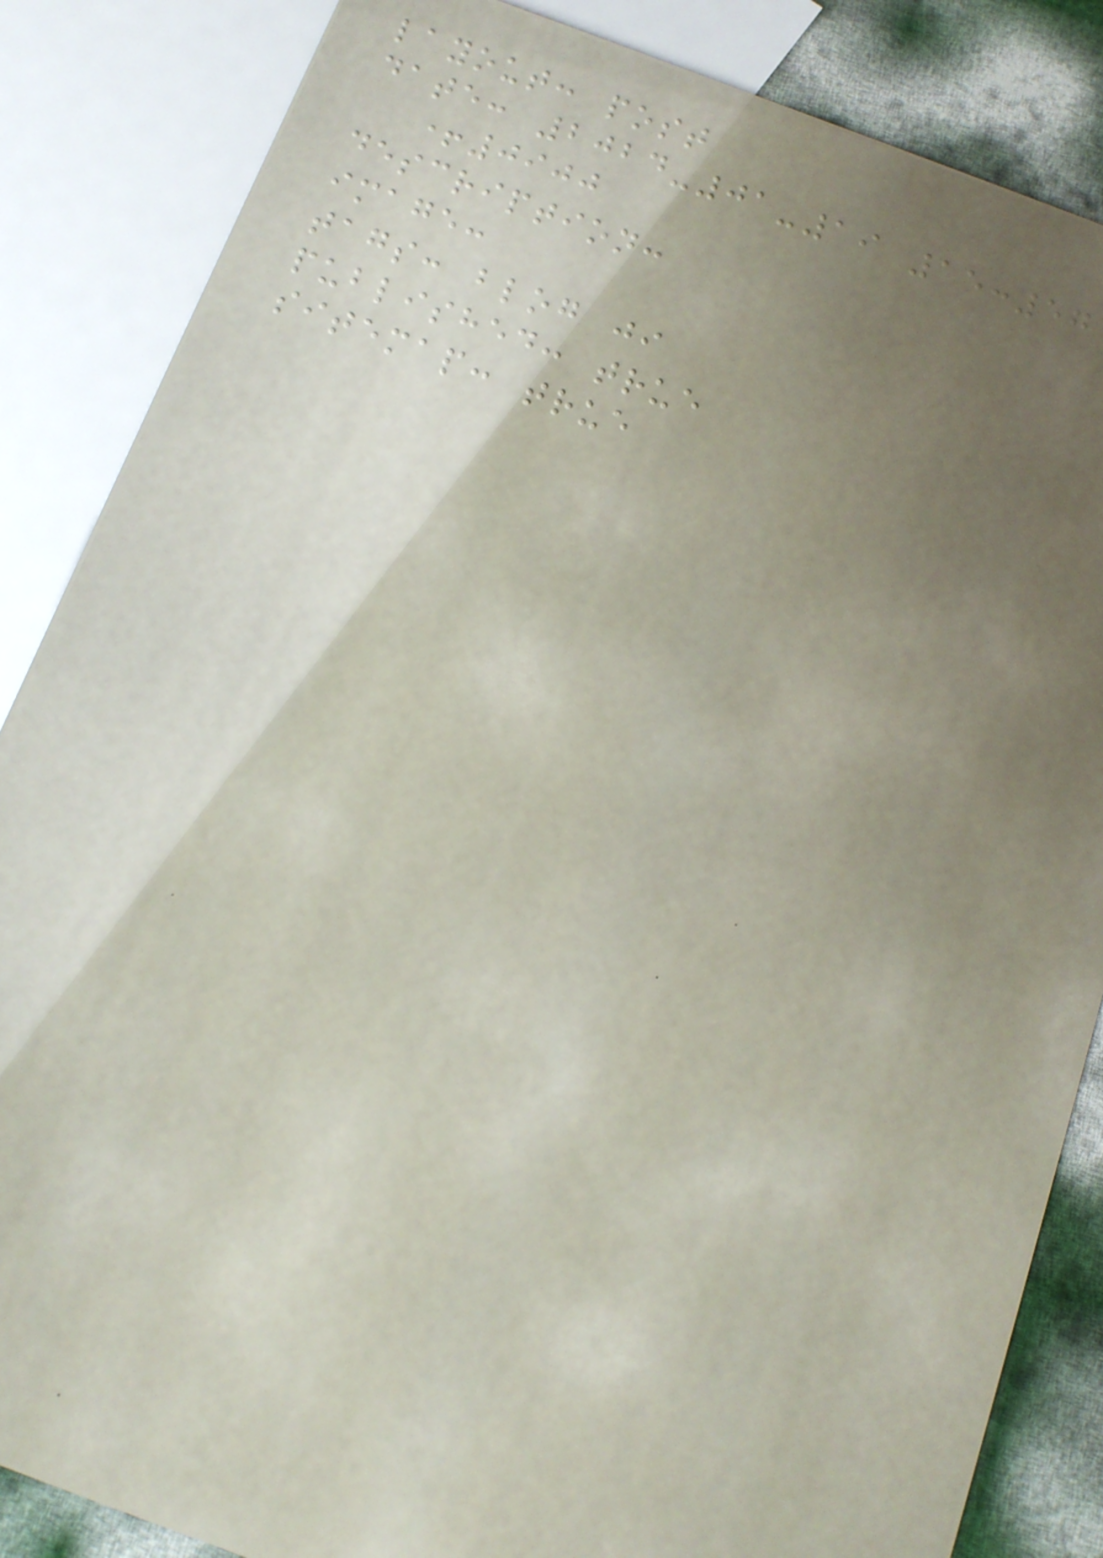layout: post
date: 2024-01-19 15:57
+0900
description:
image:
tags: blog ji
published: true
sitemap: true
